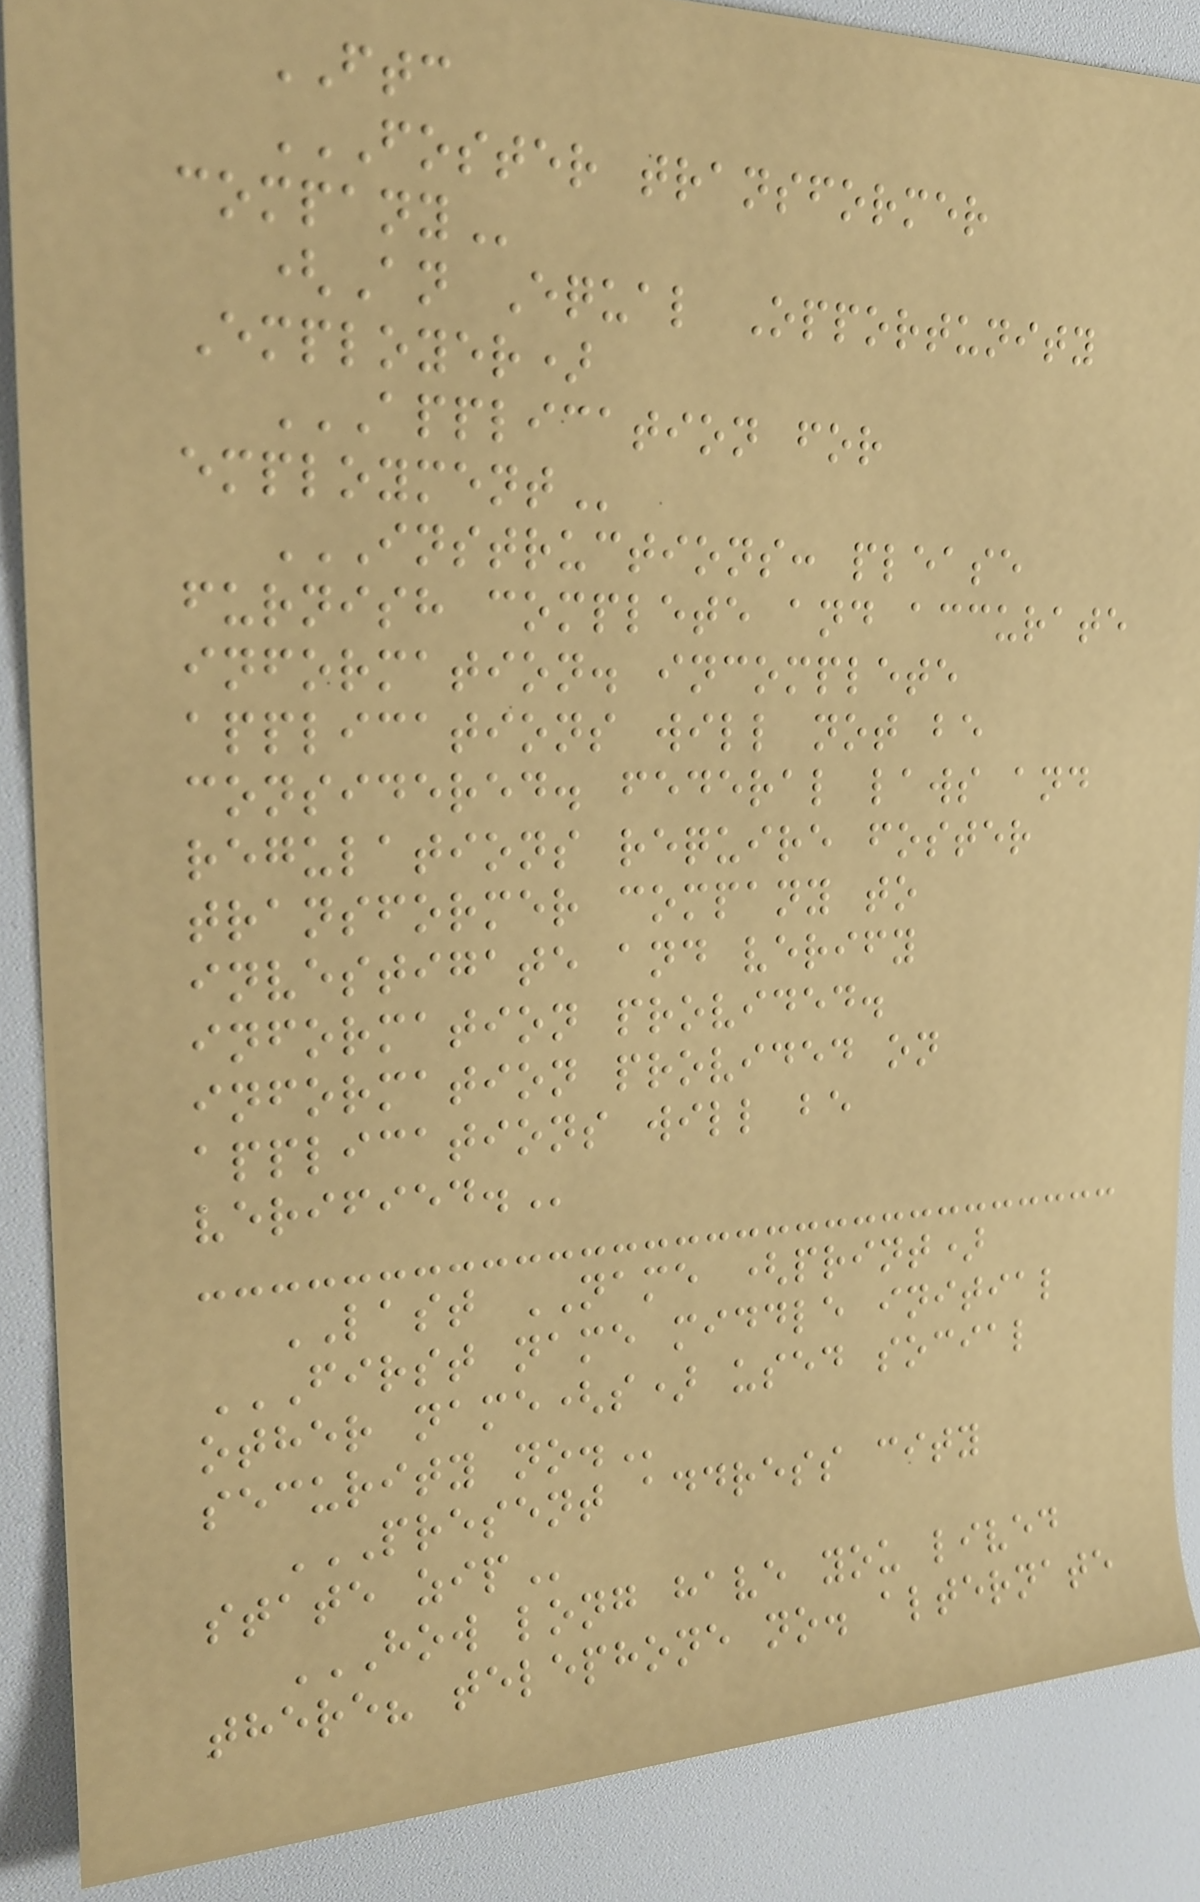FTC
FOSTER TRANSFORMER
COMPANY
(An Equal Opportunity
Employer)
APPLICATION FOR
EMPLOYMENT
INSTRUCTIONS: PLEASE
FURNISH COMPLETE AND ACCURATE
INFORMATION. INCOMPLETE
APPLICATIONS WILL NOT BE
CONSIDERED. FEDERAL LAWS AND
REGULATIONS REQUIRE FOSTER
TRANSFORMER COMPANY TO
INVESTIGATE AND VERIFY
INFORMATION PROVIDED.
INFORMATION PROVIDED ON
APPLICATIONS WILL BE
VERIFIED.
LAST NAME (print)
FIRST NAME MIDDLE INITIAL
OTHER NAME(S) USED SOCIAL
SECURITY NO.
PRESENT ADDRESS CITY
STATE ZIP
HOW LONG HAVE YOU LIVED
THERE? TELEPHONE NO. ALTERNATE
